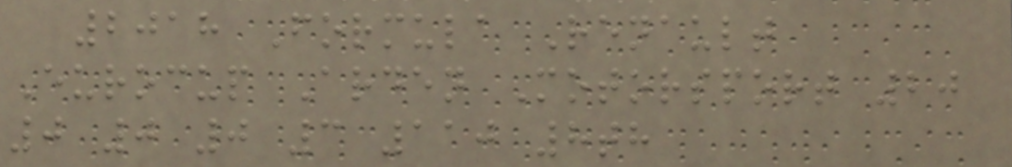2018 Formula Renault
Eurocup Arden Motorsport 20
0 0 0 3 110 8th
